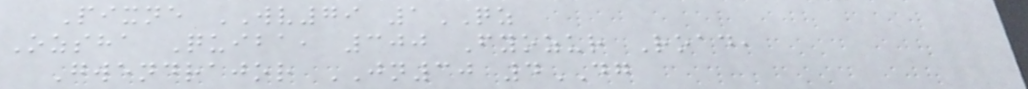Pixne WV79 1QZ
Ozsha Quiba, 300 Fyozur Road,
Gwendrajor JN30 4DG
